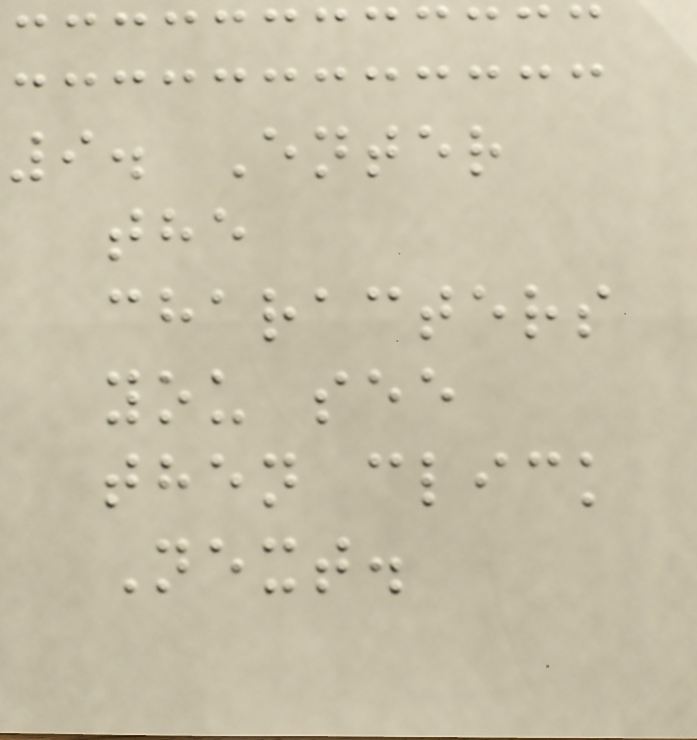9. Enter
the
characters
you see
then click
Next.
